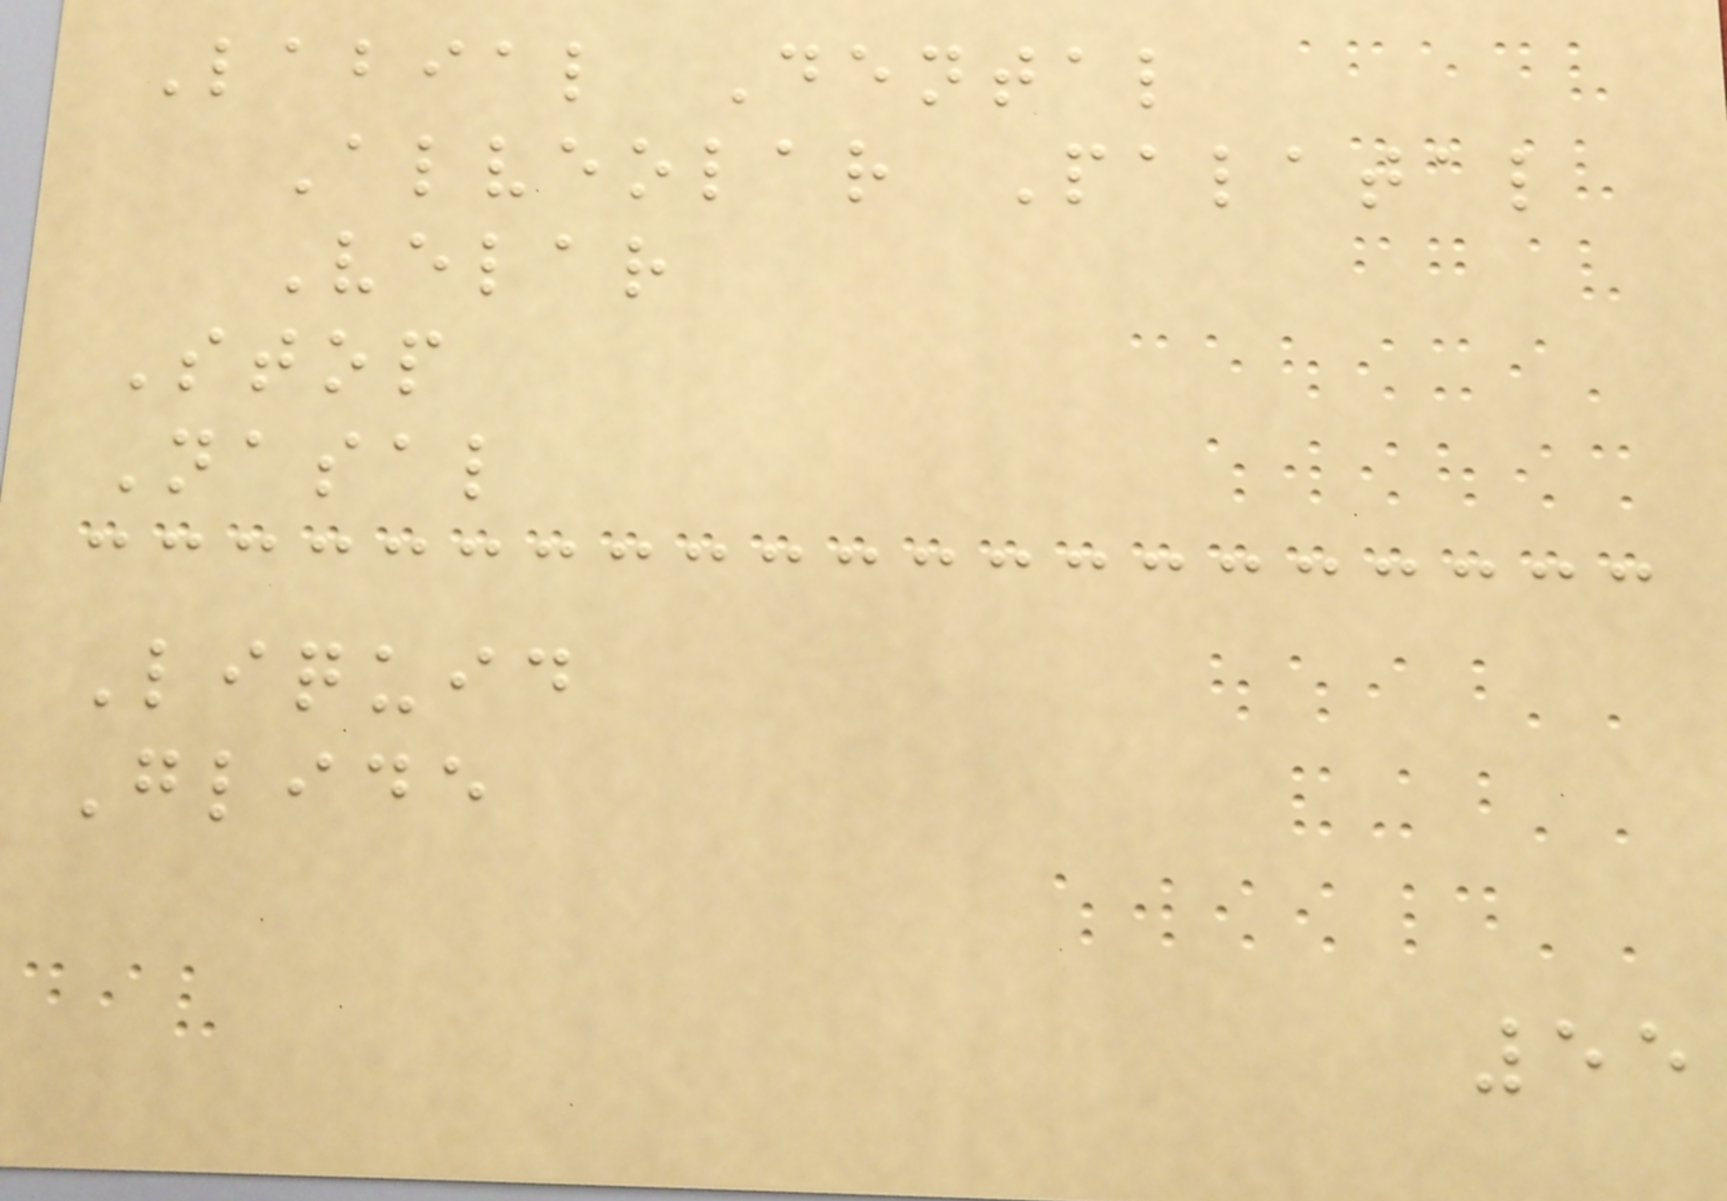Labial Dental
Alveolar Palatal
Velar
Stop
Nasal
Liquid
Glide
55
